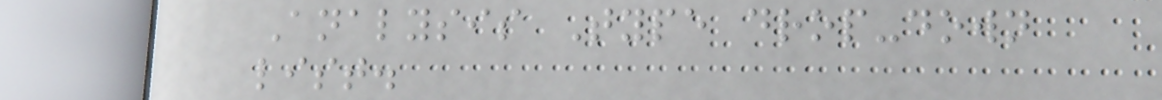Analysis Type drop-down
list.
